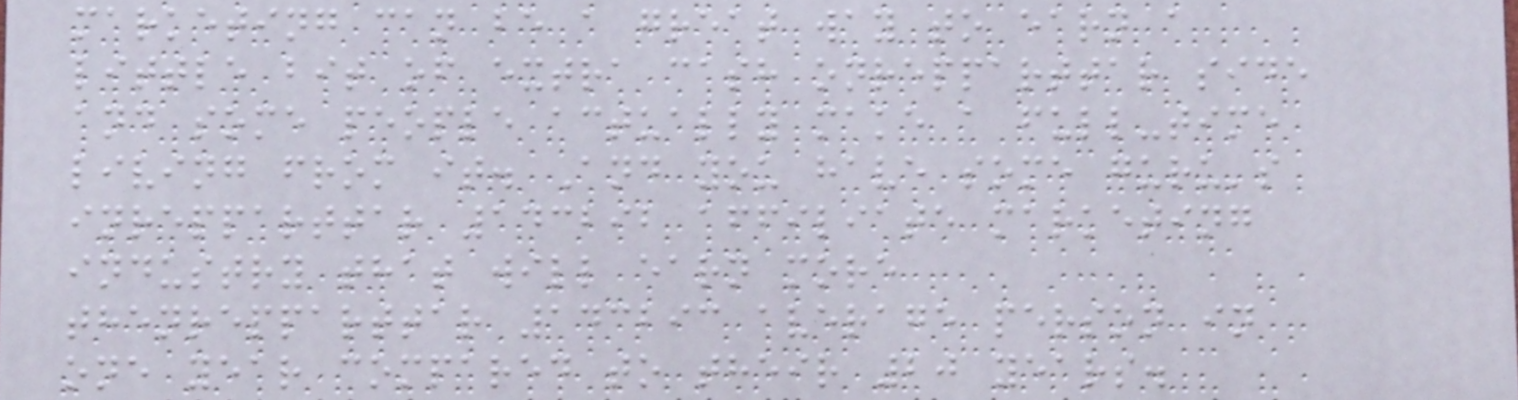marketing can be a great way to earn a
little bit of extra cash onrepparttar side
and some people actually make a full-time
living from it. And you have some guru's
inrepparttar 143292 affiliate marketing
industry that will earn more
thenrepparttar 143293 average person in
one year compared to their 20 years.
